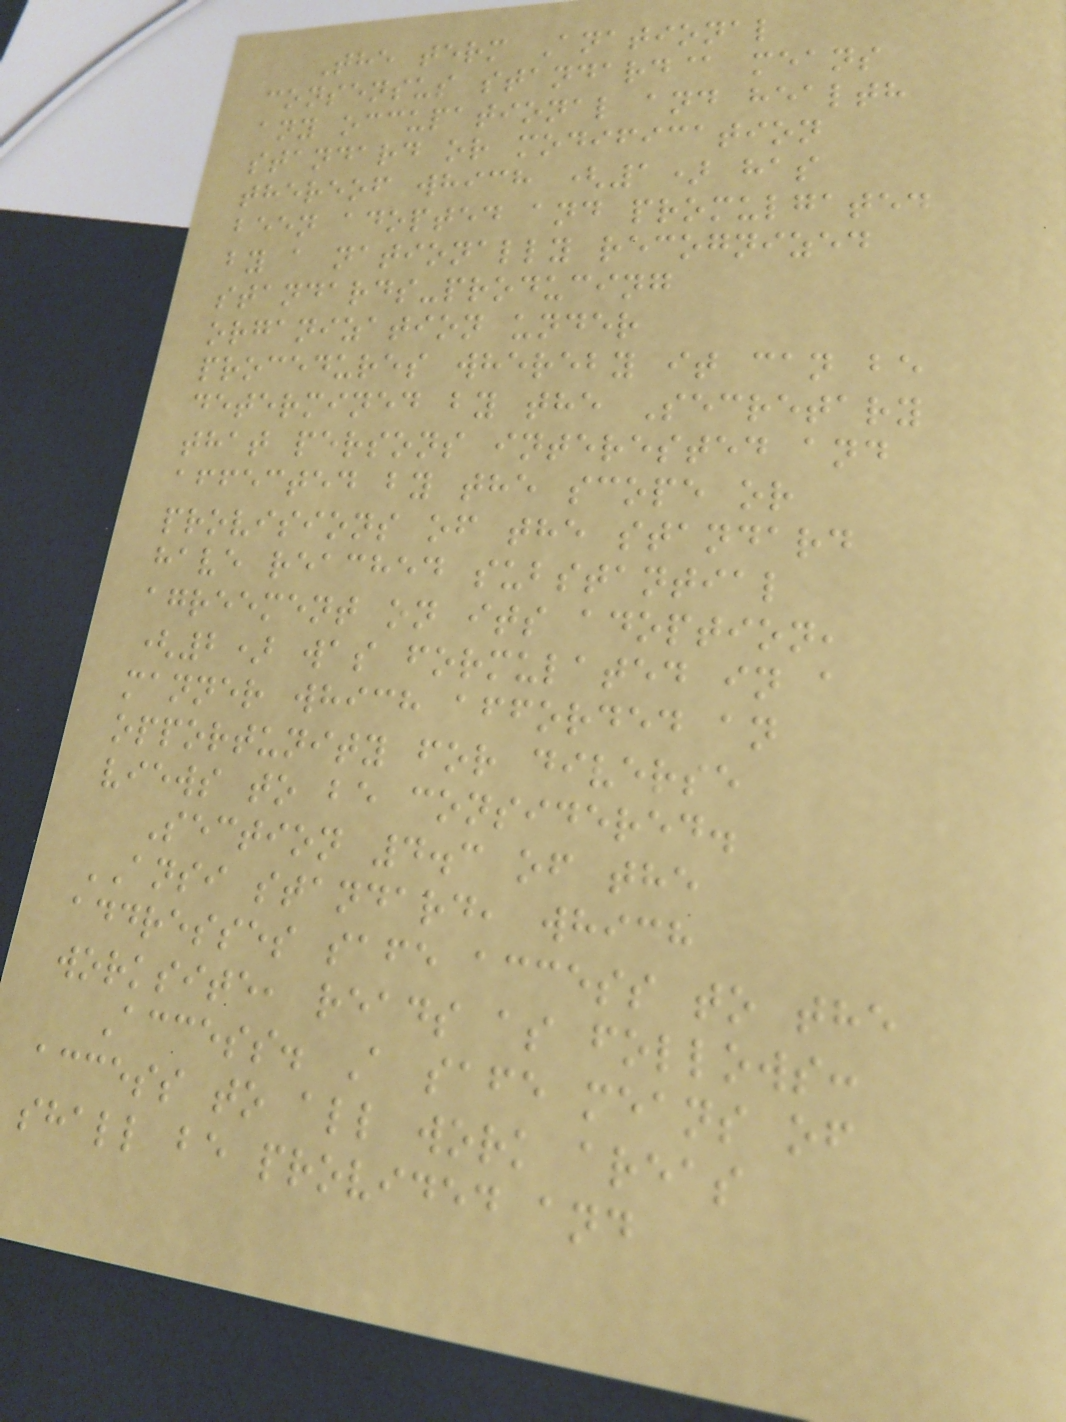The term Anational
consensus standard@ means
any occupational and health
standard or modification
thereof which (1) has
been adopted and promulgated
by a nationally recognized
standards-producing
organization under
procedures whereby it can be
determined by the Secretary
that persons interested and
affected by the scope or
provisions of the standard
have reached substantial
agreement on its adoption,
(2) was formulated in a
manner which afforded an
opportunity for diverse
views to be considered.
Section 4.3 of the
ANSI standard, which
addresses safe access to the
worksite, reads as follows:
Access. A safe means of
access to all work areas
shall be provided and
